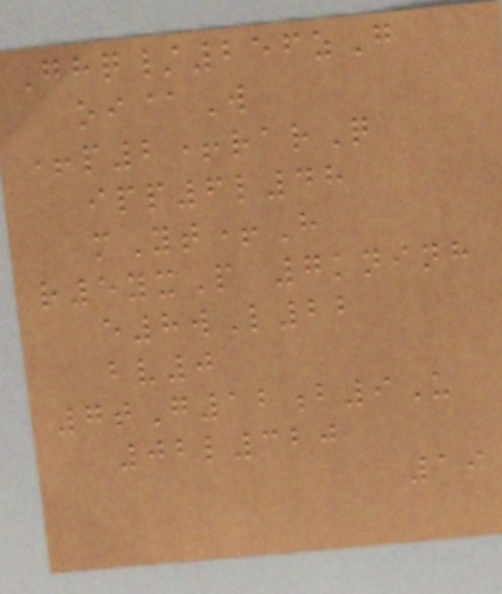Ghq/256zG
oi@W
+p2+rarQ
ipp6l48
mYt+H
r5yxP 7kninh
e8wL22
bv0
7tG12b9U
02l320
19
